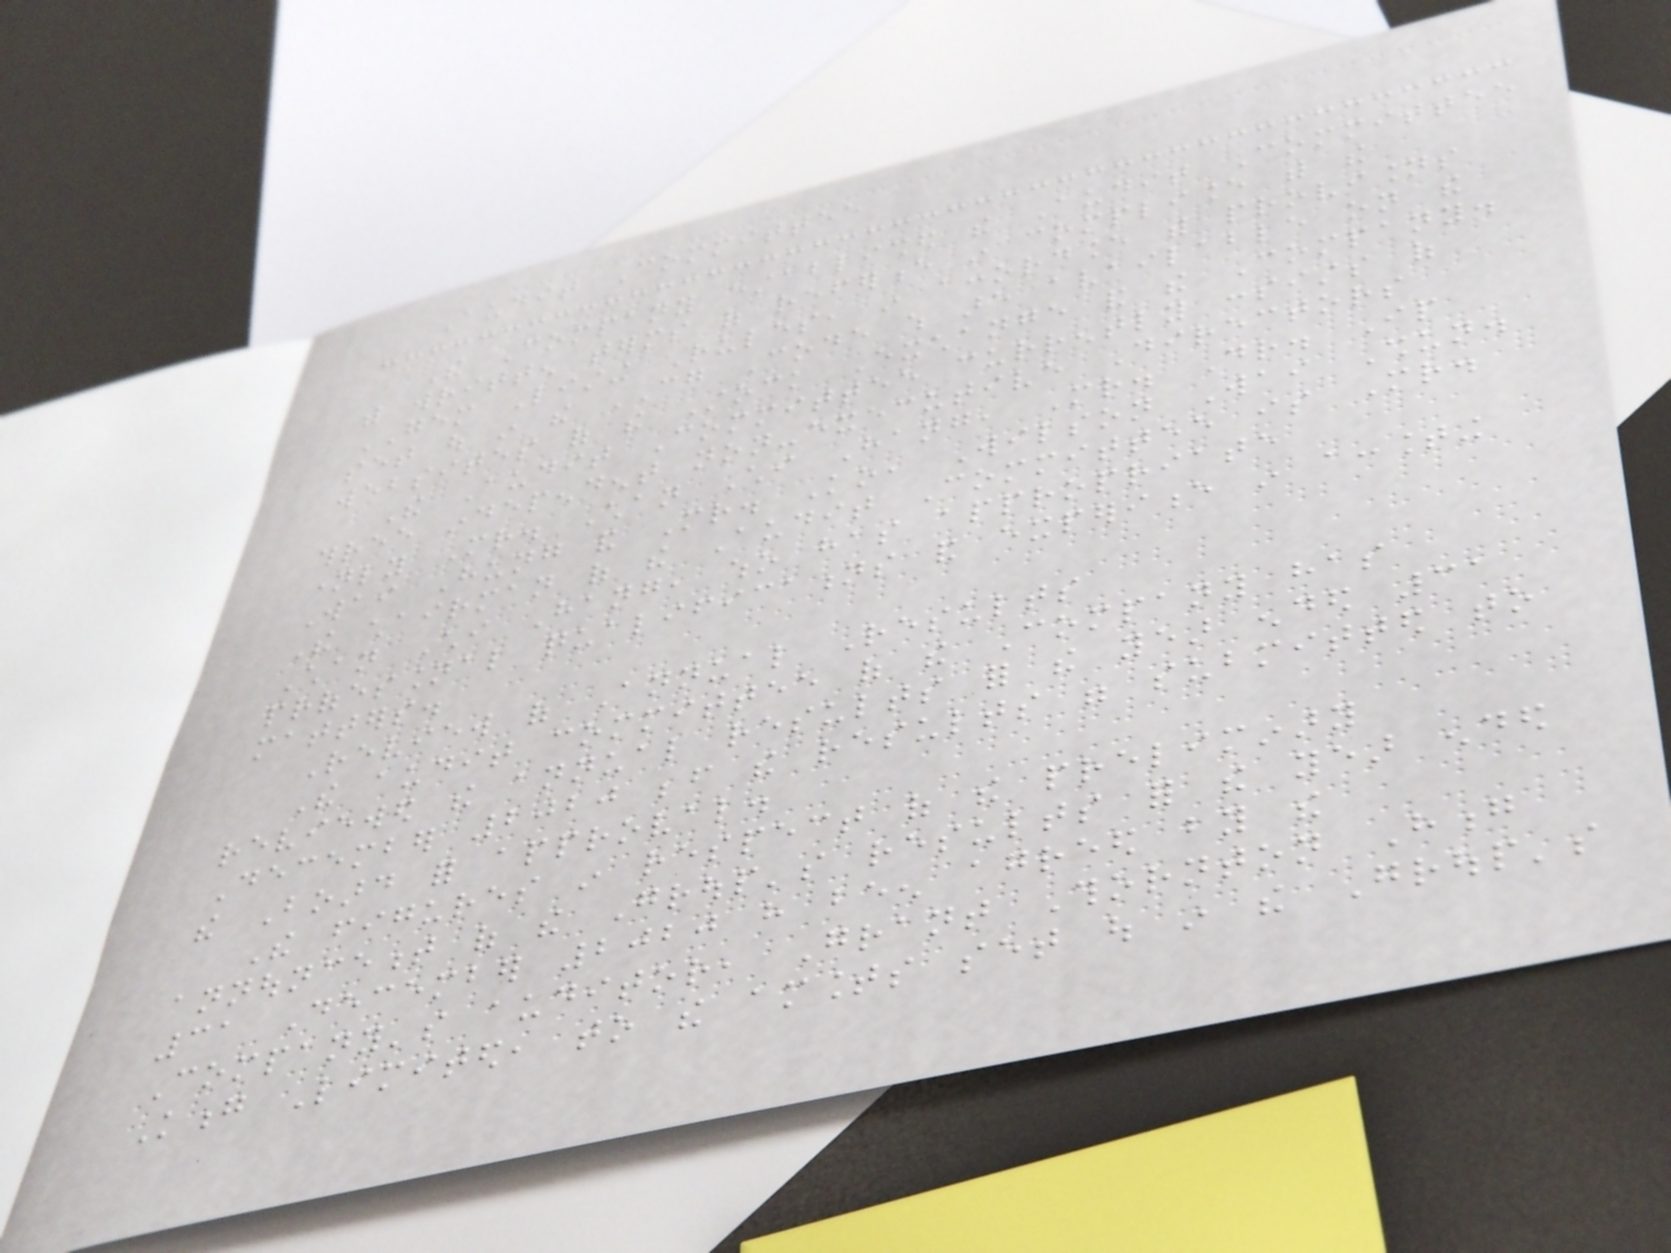Audit Committee
The Company established the Audit Committee
with written terms of reference in compliance with the
GEM Listing Rules, in accordance with provisions
set out in the CG Code which are available on the
websites of the Stock Exchange and the Company.
The Audit Committee currently consists of
three independent non-executive Directors
namely Mr. Chan Chi Hang, Mr. Dr. Ip
Wai Hung and Mr. Ko, Wilson Wai Shun.
The chairman of the Audit Committee is Mr.
Chan Chi Hang, who has appropriate
professional qualifications and experience in accounting
matters.
Review of Annual Results
The audit committee of the Company has
reviewed the annual results for the year ended 31
December 2020 before the results were submitted to
the Board for approval.
The figures in respect of the preliminary
announcement of the Group's results for the year ended
31 December 2020 have been agreed by the
Company's auditor, Grant Thornton Hong
Kong Limited, to the amounts set out in the Group's
